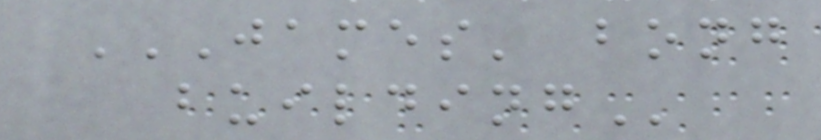JAMES' BONG
BUILDING
